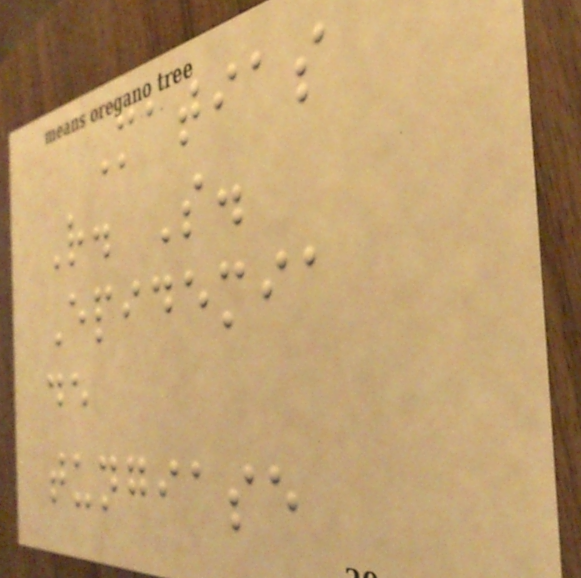Matias
R. S.
Epidemia
de
tungiase
